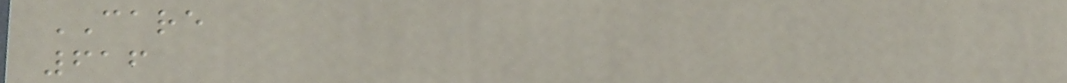CARE
616
